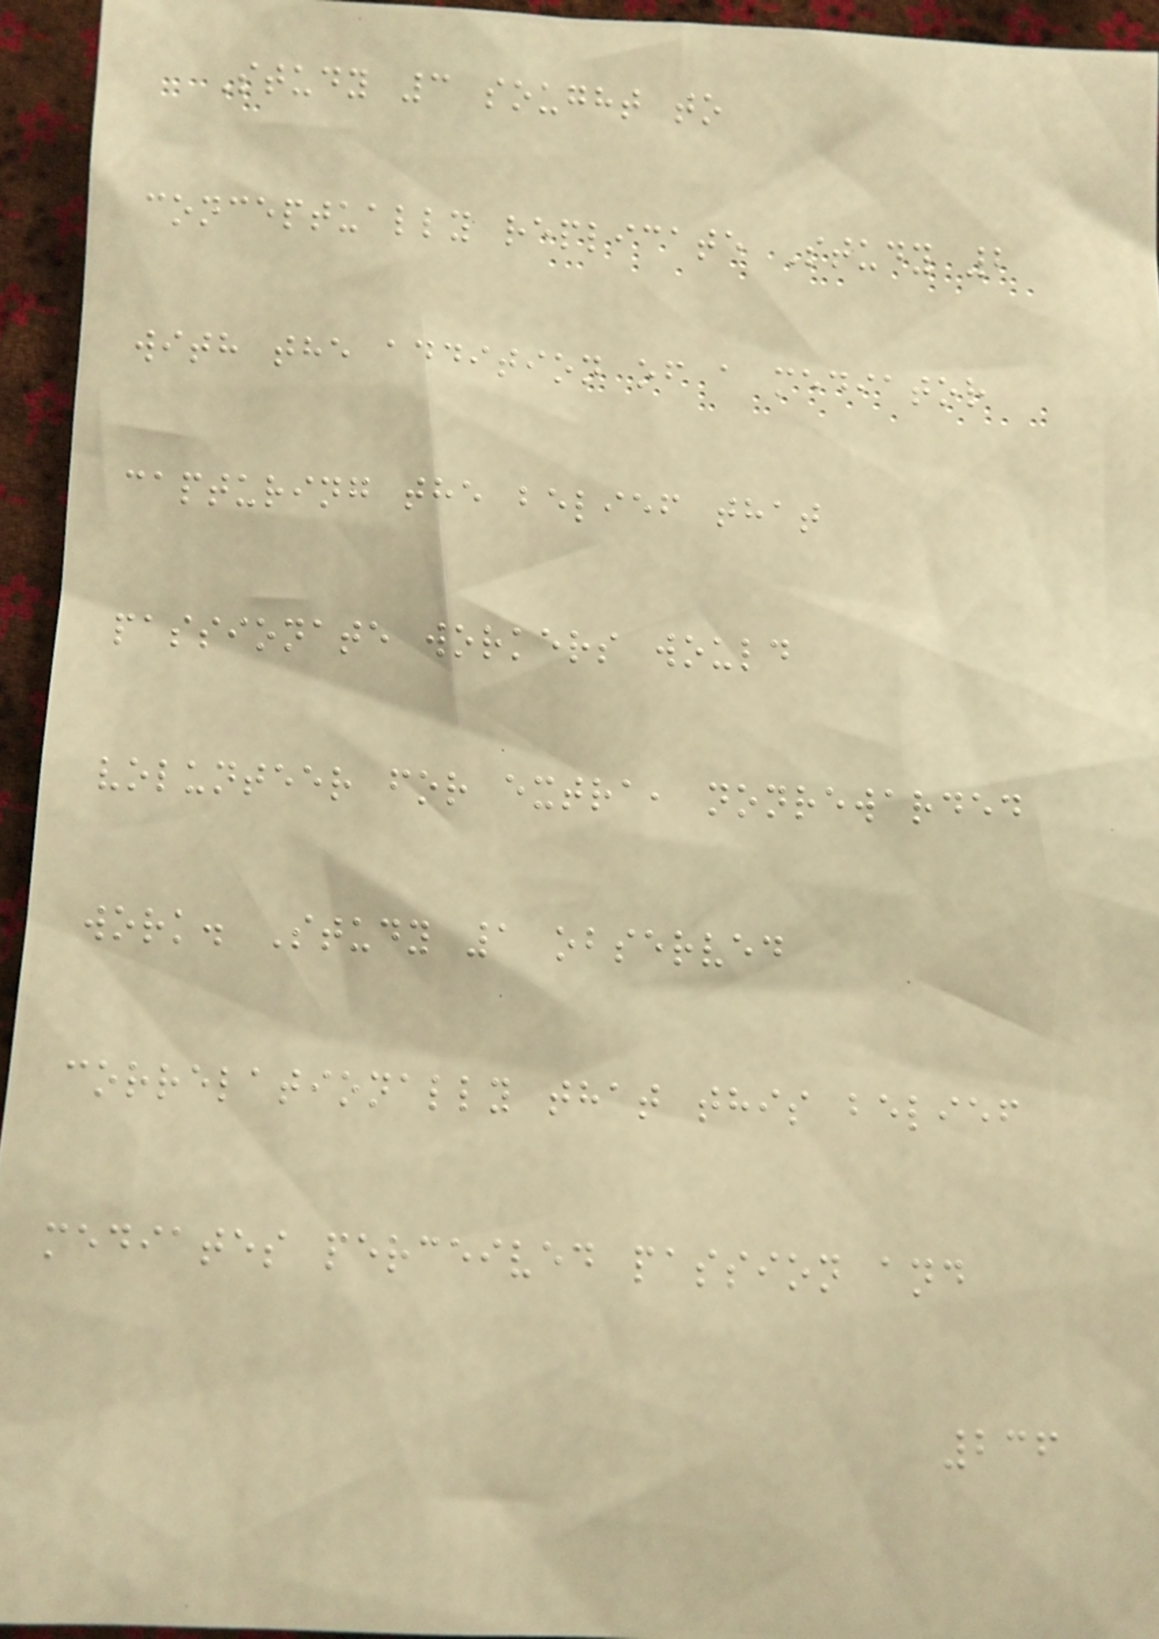Study 3 sought to
conceptually replicate Study 2
with the addition of a mediator
capturing the belief that
passionate workers would
volunteer for extra, nonrewarded
work. Study 1 observed
correlationally that this belief
mediates perceived passion and
236
